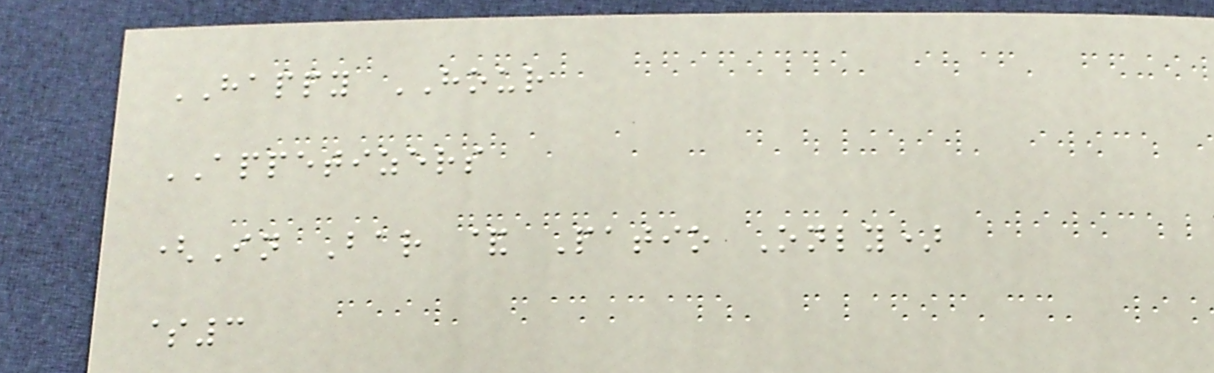HAPPY HOUR
APPETIZERS
(In Bar & Patio Only)
$3
